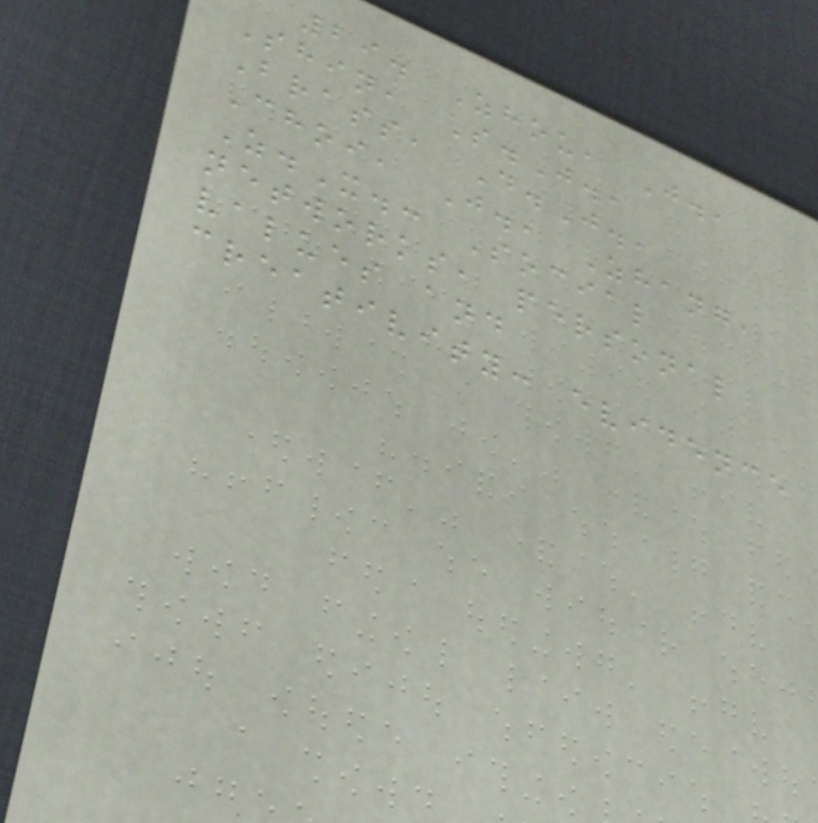29. Zhou, J.,
Shin, S.J.,
Brass, D.J.,
Choi, J., Zhang,
Z.X.: Social
networks, personal
values and
creativity: evidence
